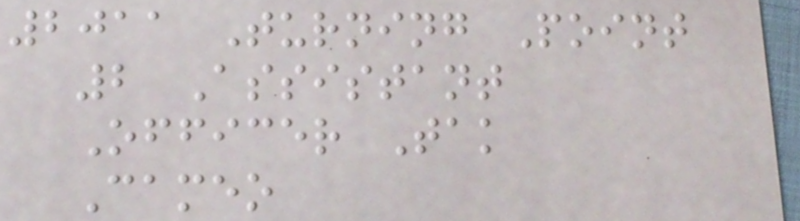2011 Turning Point
2 Assistant
Officer Tak
Cameo
